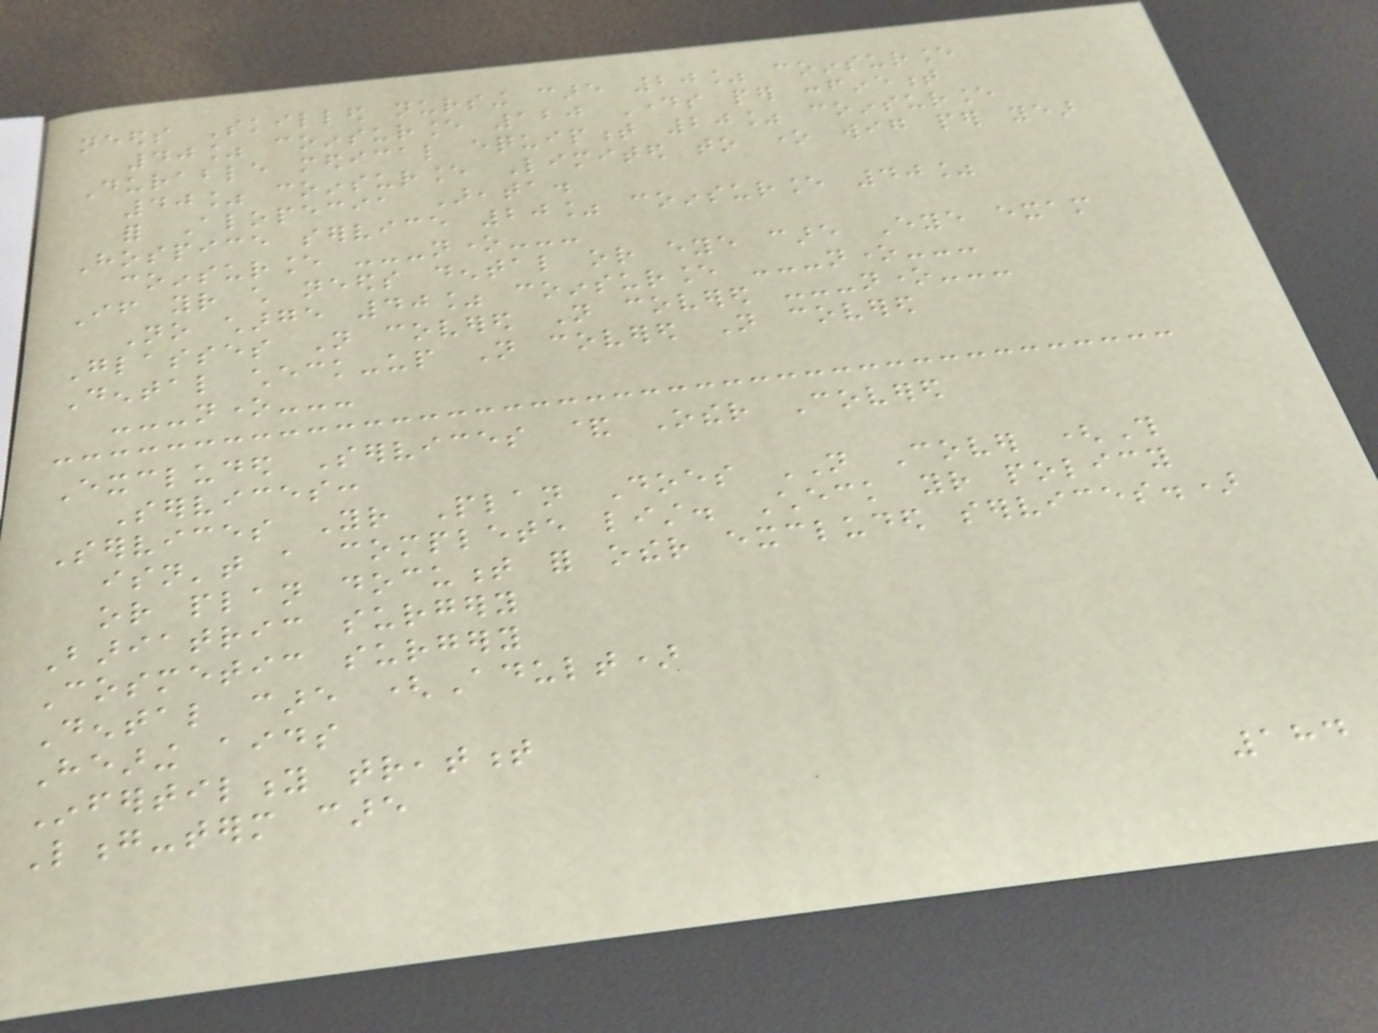needs Skilled nursing care 20% coinsurance
40% coinsurance 120 Days per confinement
Durable medical equipment 20% coinsurance
40% coinsurance Limited to one wig per year
for Alopecia Areata.
Hospice service 20% coinsurance 40%
coinsurance ---none---
If your child needs dental or eye care Eye exam
No charge 40% coinsurance ---none---
Glasses Not covered Not covered ---none---
Dental check-up Not covered Not covered
---none---
Excluded Services & Other Covered
Services:
Services Your Plan Does NOT Cover (This
isn't a complete list. Check your policy
or plan document for other excluded services.)
Bariatric surgery
Cosmetic surgery
Dental care (Adult)
Hearing aids
Infertility treatment
Long-term care
184
